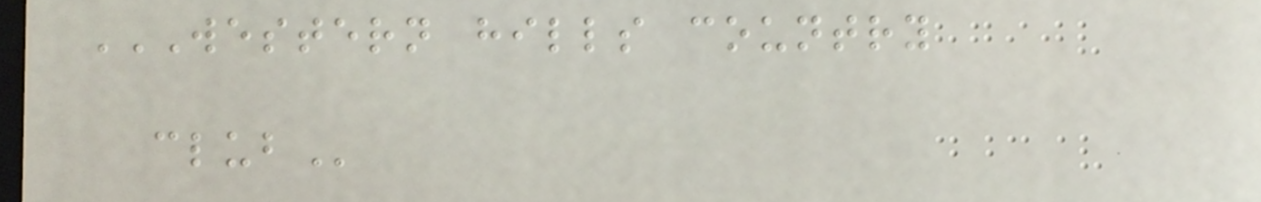WESTERN HILLS COUNTRY
CLUB
